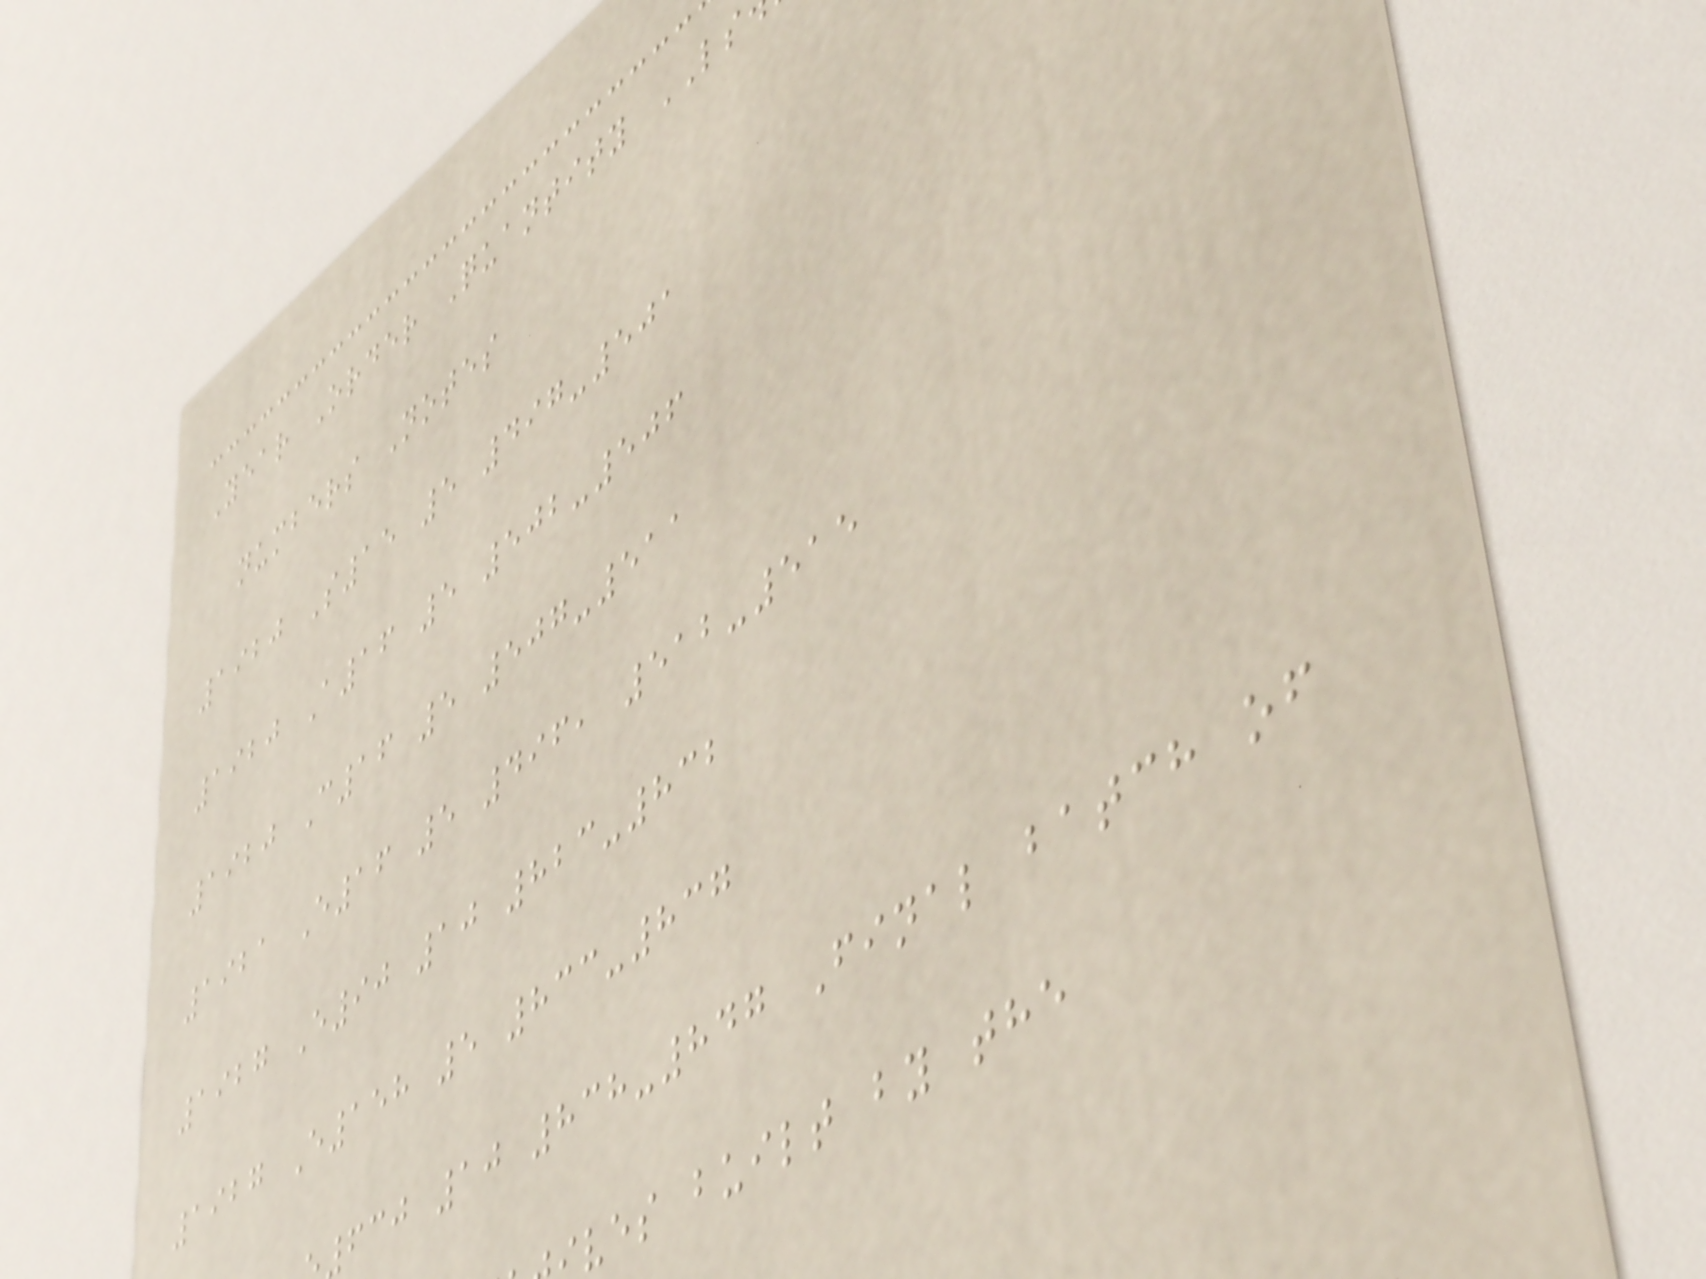Year Order Quantity LS
numbers Notes
1920 S15 5 497-501
1920 A16 5 502-506
1920 C16 5 507-511
1921 E16 5 496, 512-515
1927 E90 10 823-832
1927 E158 5 833-837
630 10 838-847 Final batch of
ves built by the
